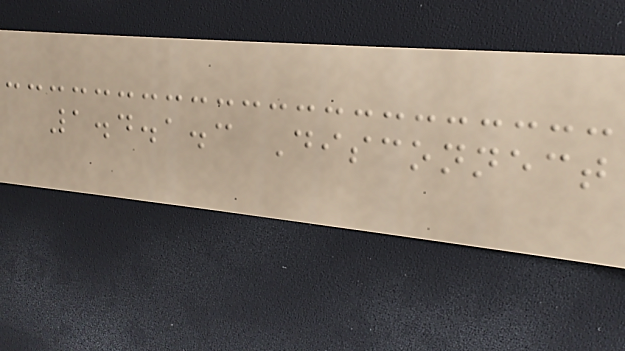1.4.1.3 Disconnect
